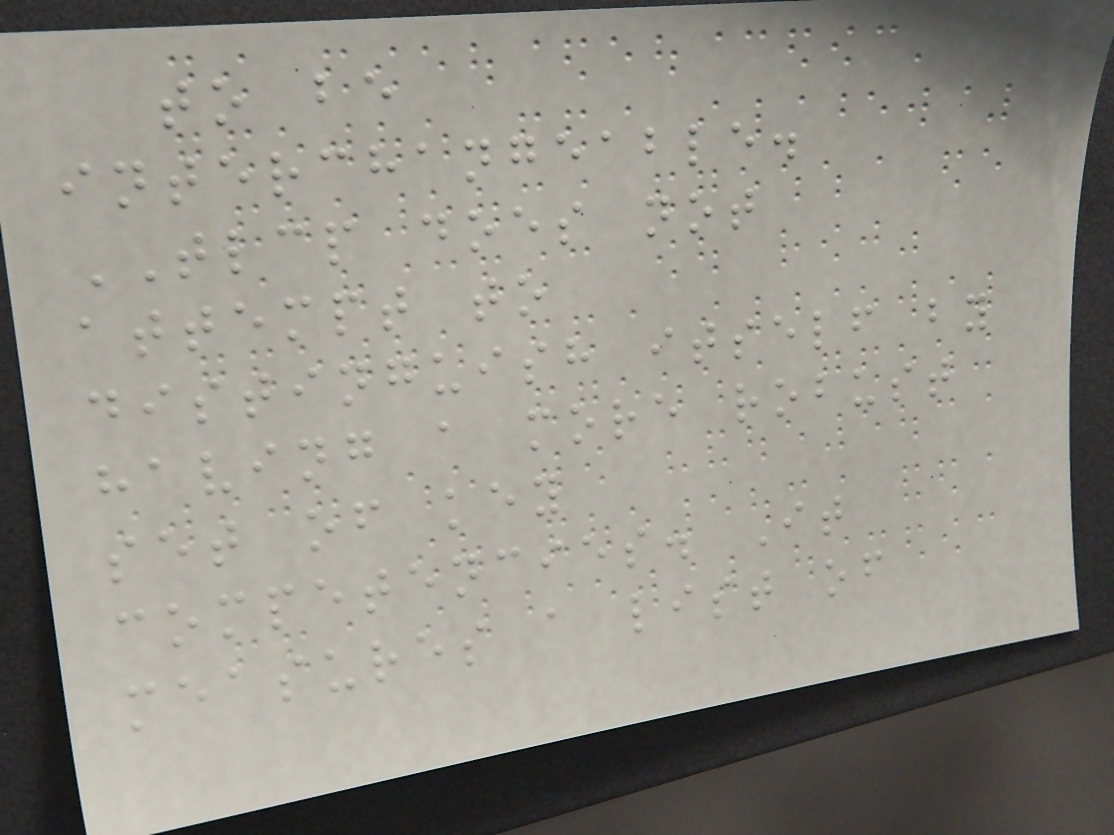to be
interchangeable.
TLCP does not
attempt to
distinguish itself by
having a more robust
set of key
competencies. It
measures a list of
